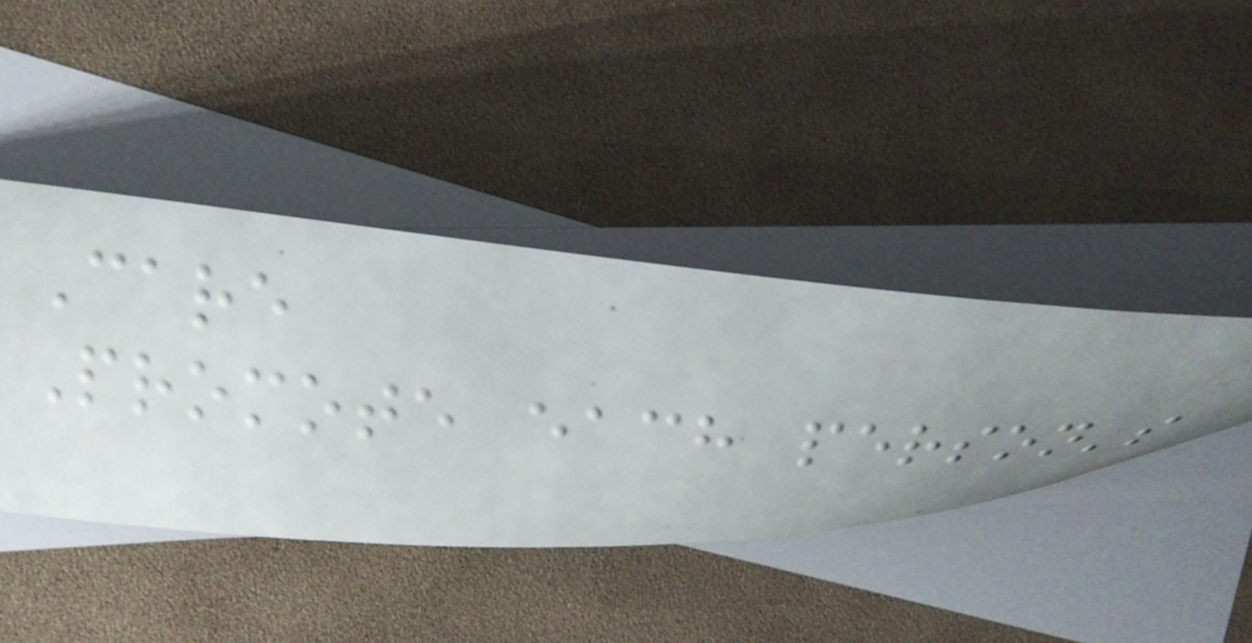Care
Promote each person's
